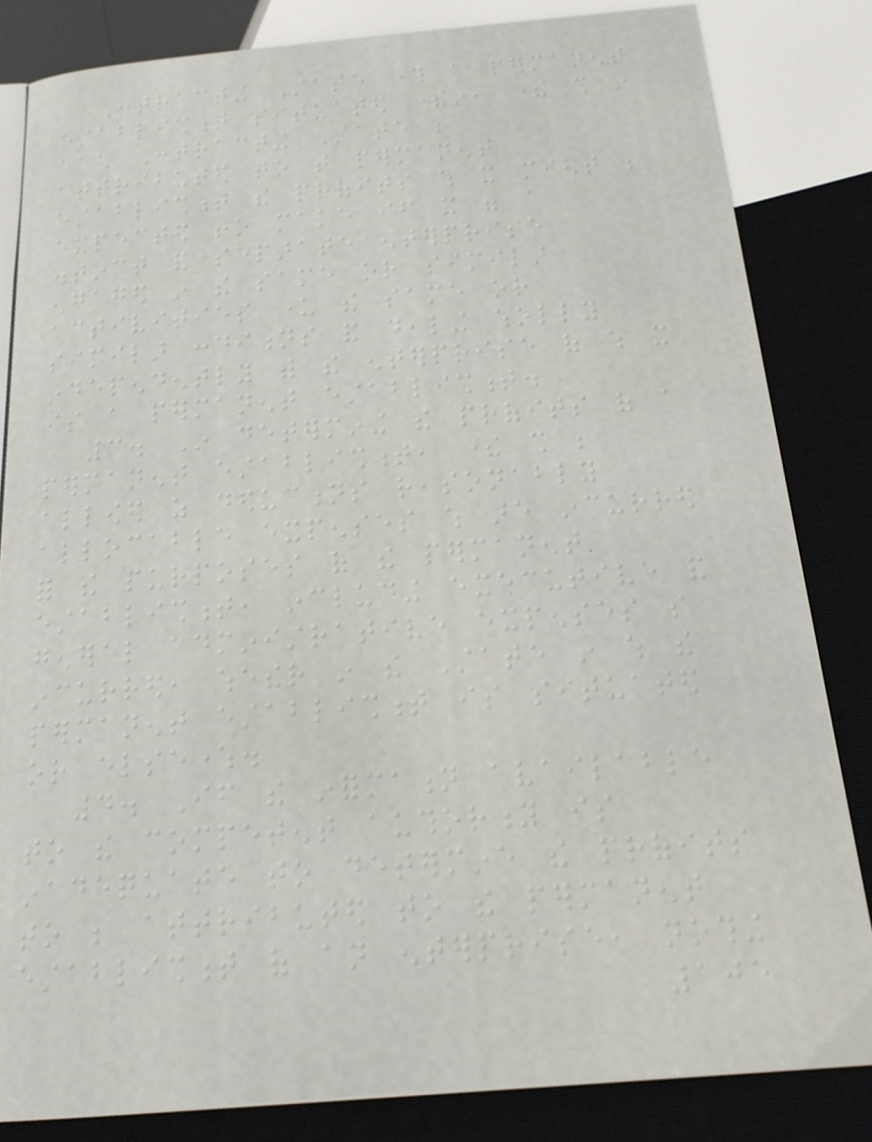Contracting State through a permanent
establishment situated therein, there shall in
each Contracting State be
attributed to that permanent
establishment the profits which it might be
expected to make if it were a
distinct and separate enterprise
engaged in the same or similar
activities under the same or
similar conditions and dealing wholly
independently with the enterprise of which it
is a permanent establishment.
3. In determining the profits of a
permanent establishment, there shall be
allowed as deductions reasonably
allocable expenses which are incurred
for the purposes of the permanent
establishment, including executive and
general administrative expenses so
incurred, whether in the State in which the
permanent establishment is situated
or elsewhere.
4. If the information available
to the competent authority is
inadequate to determine the profits
to be attributed to the permanent
establishment of an enterprise, nothing
105
